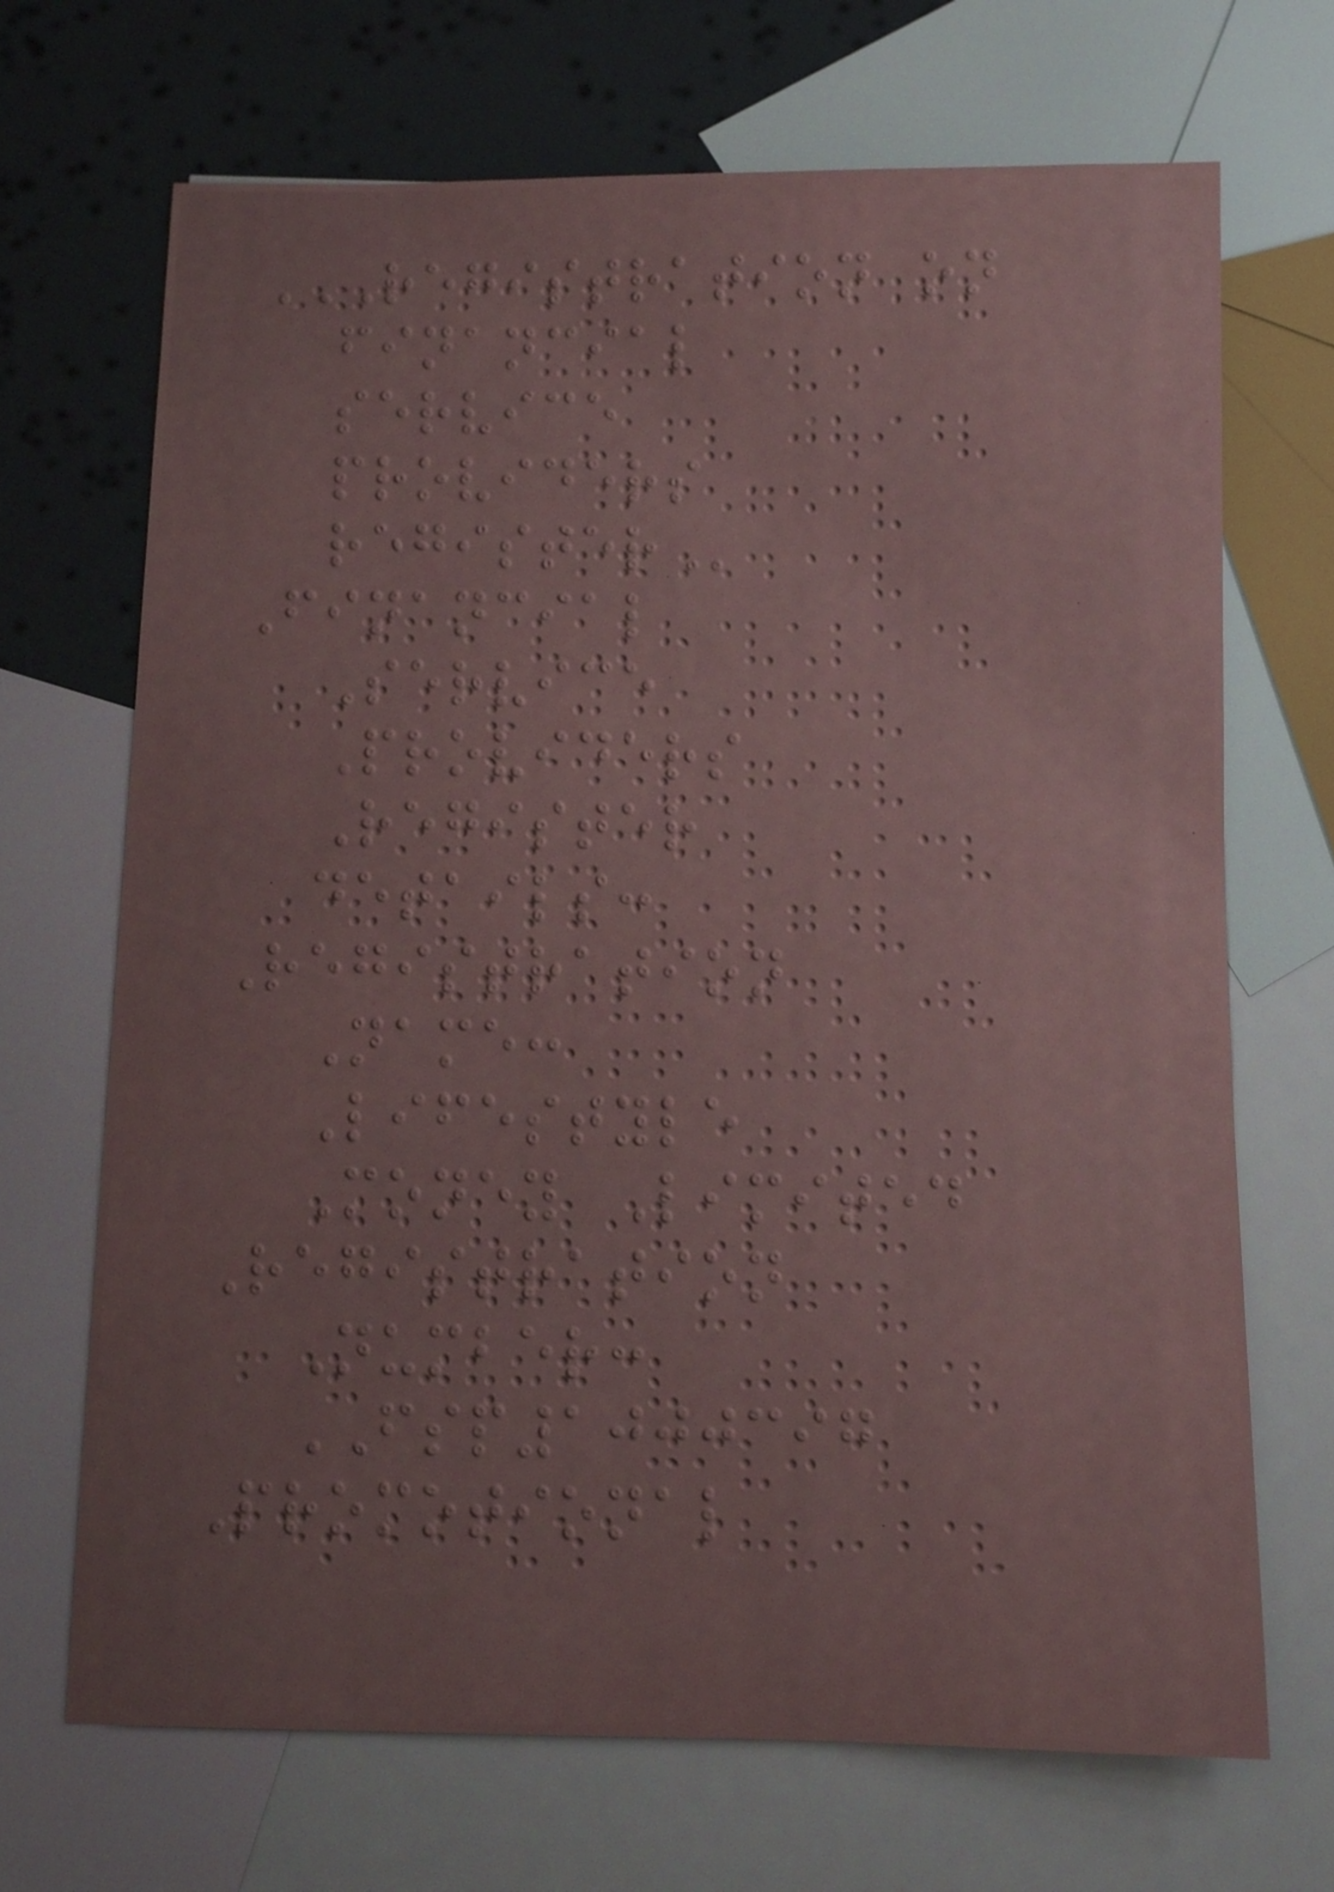REGISTRATION ON
FINANCIAL
SERVICE
PROVIDERS
REGISTER
Financial
Service
Providers
Register
details:
Registration
Name:
Lifestyle
Money Limited
Registration
Number:
FSP1000397
Promotional
